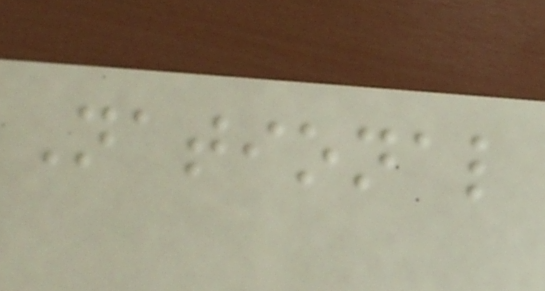National
